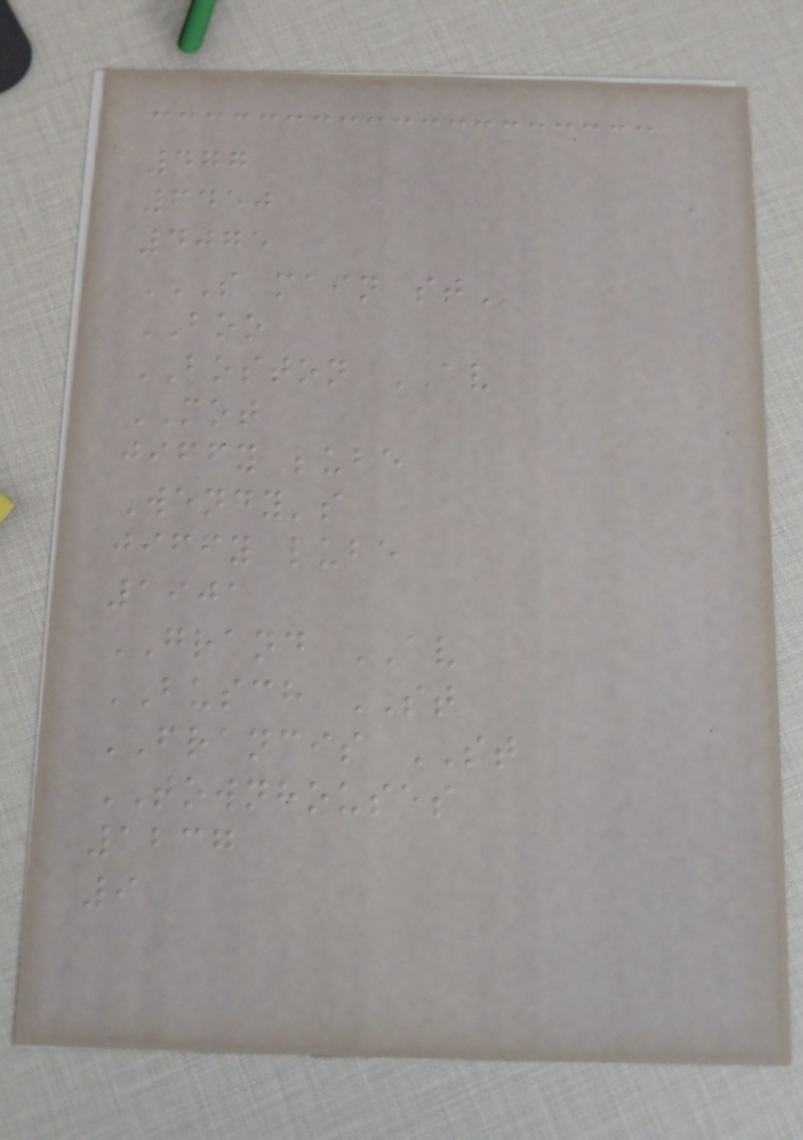477
6450
4075
S MAIN ST
BOO
BOSTON AV
MOT
jiffy lube
Wendy's
jiffy lube
1901
GRAND AV
BUSCH ST
FRANCIS ST
TOWNHOUSES
1237
9
